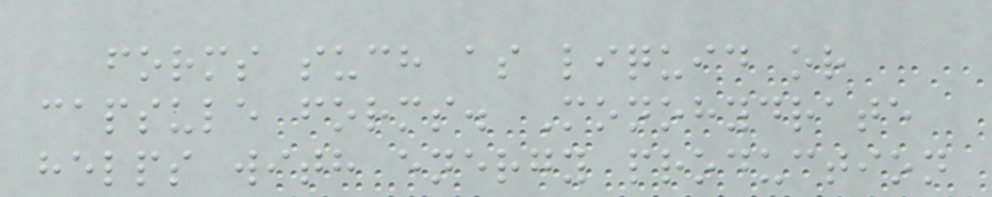forms such as liquid or
capsule forms. Monohydrate
helps with energy production
